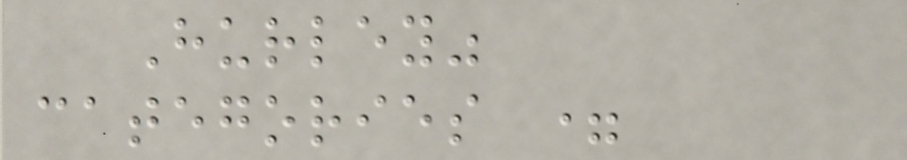Hurley"
categories =
